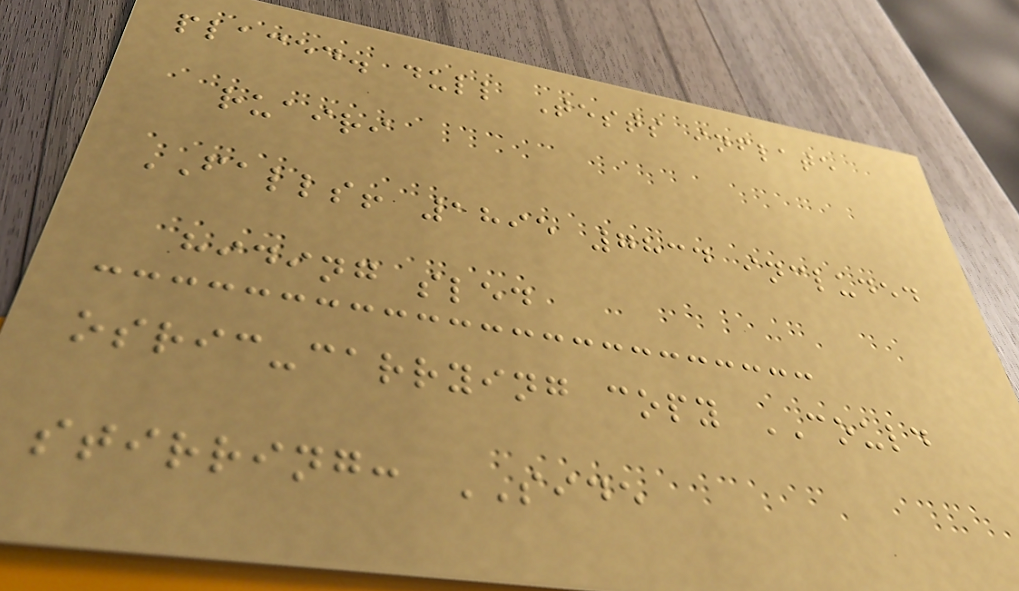placed. dull Tests inflate
ruairi
FALLS! 1895 7834 included
hiding sled
osric-carrying copy COULD
stirring: SIDE
